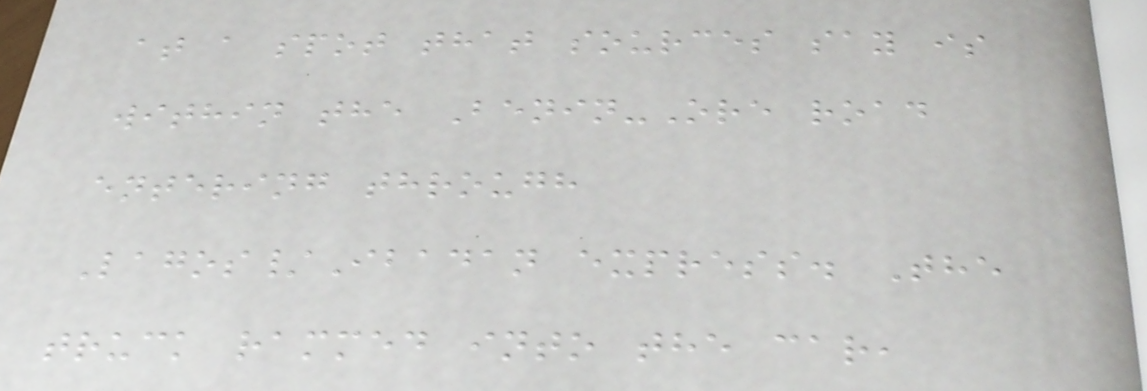at a spot that sources say is
within the Benin-Ore road
entering through
Lagos/Ibadan express. The
truck rammed into the car,
